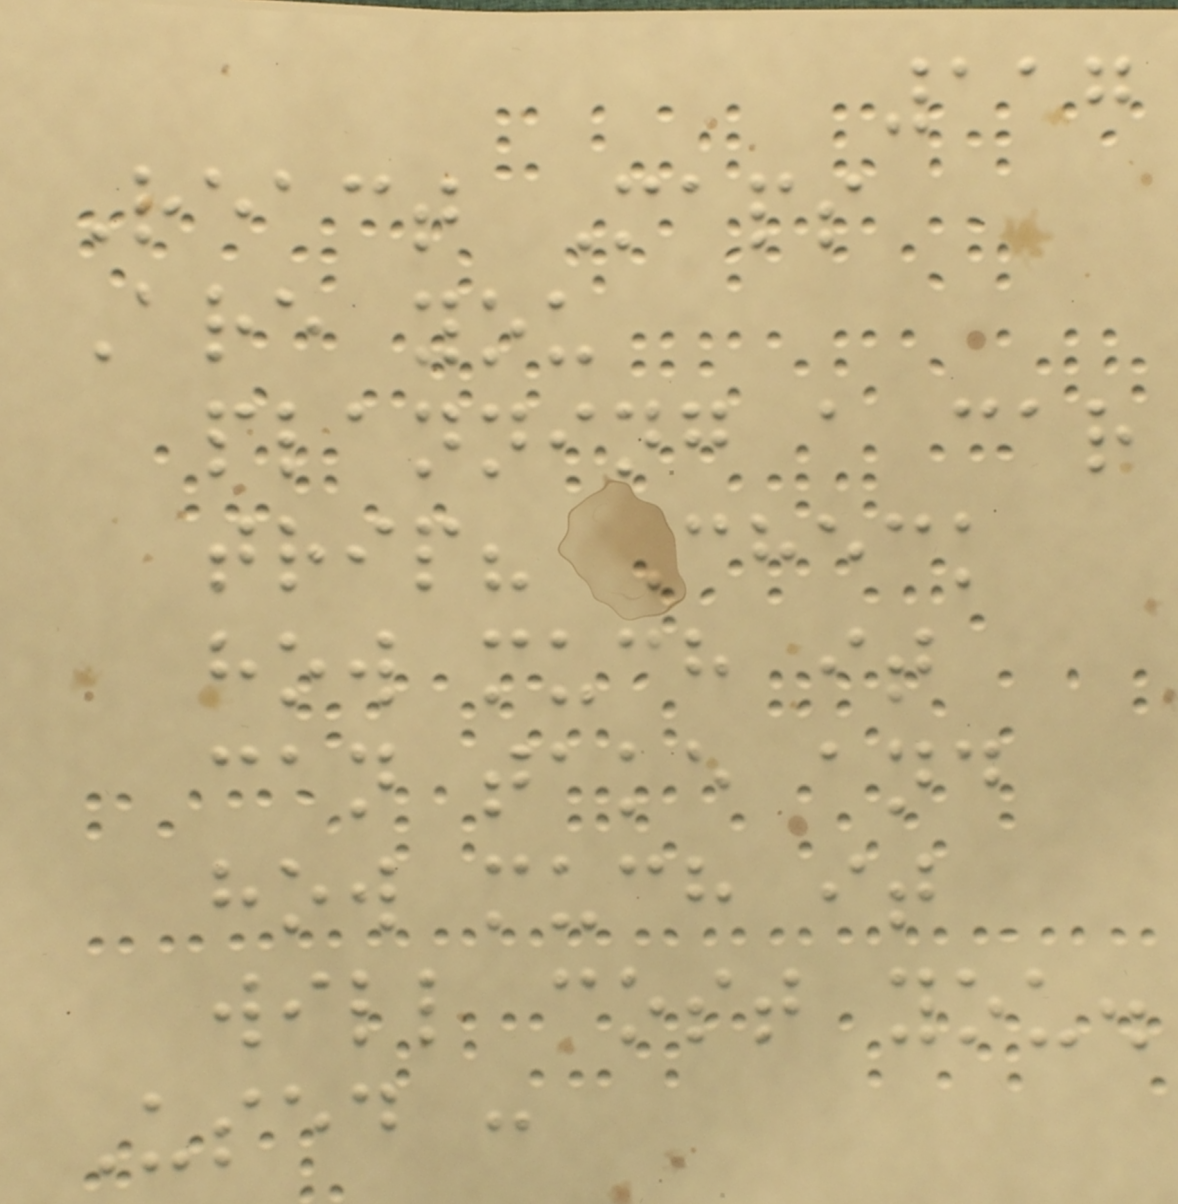117
React Maps
Are you
planning a car
trip? Check
how much it
can take and
how much it
will cost you.
Used :
